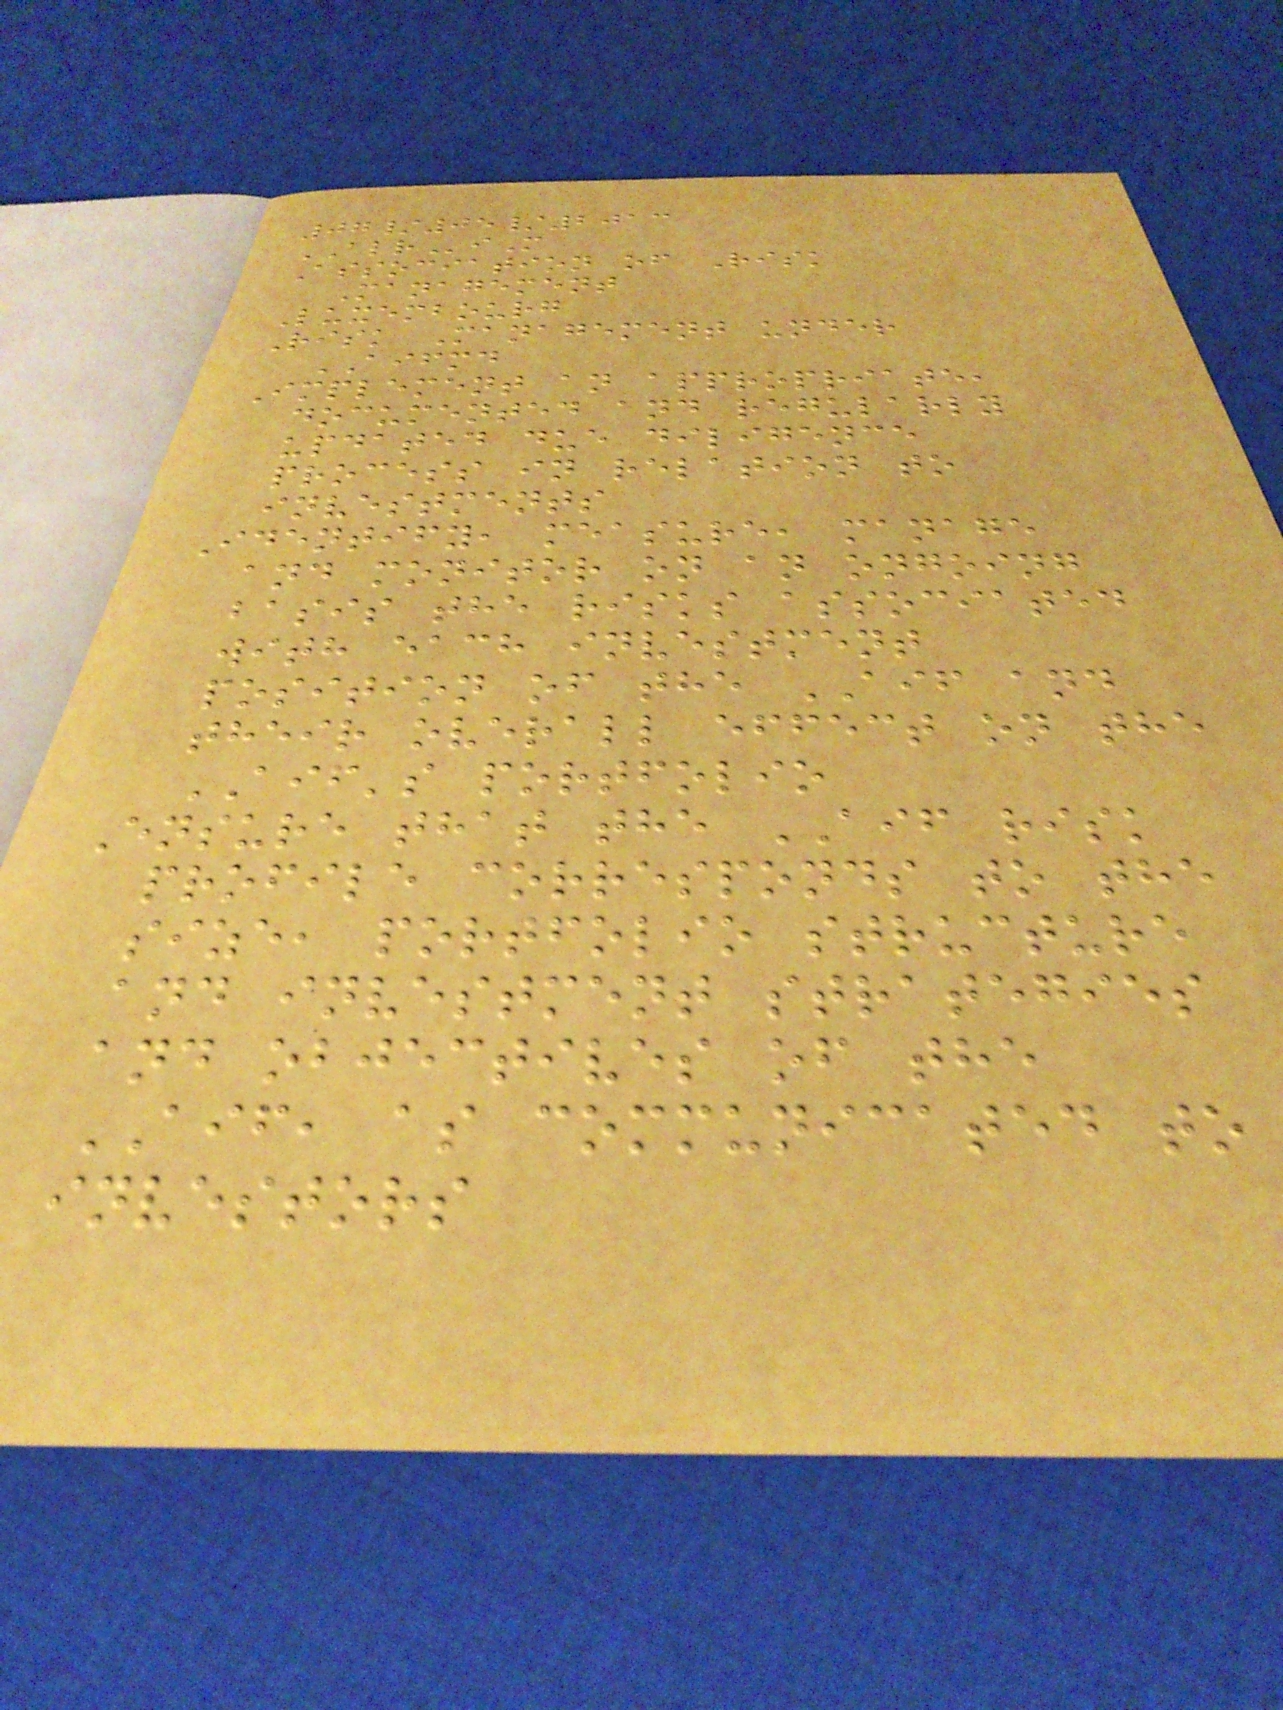07/05/2013
ALRiM
Association of Risk
Management
Luxembourg
Risk Management under
AIFMD
Implement an appropriate,
documented and regularly
updated due diligence
process in relation to
investments
Identify, measure, manage
and monitor on an ongoing
basis the risks associated
with each investment
position of the AIF and
their overall effect on the
AIF's portfolio
Ensure that the AIF risk
profile corresponds to the
size, portfolio structure
and investment strategies
and objectives of the
AIF, as communicated to
investors
